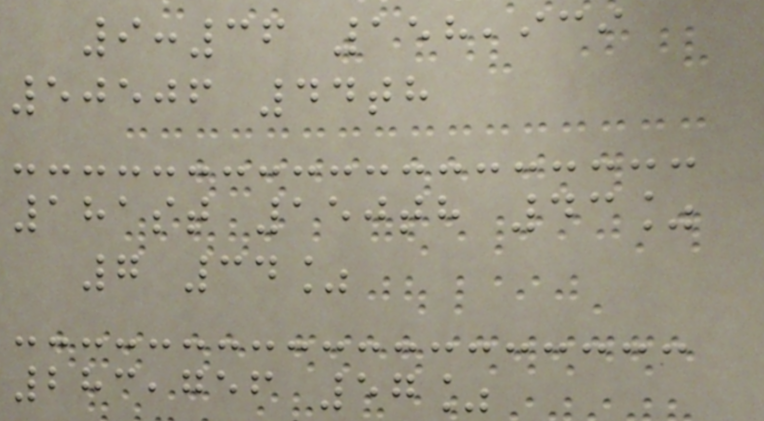9:36 158,939
50506 44th
181st 150th 43%
7 34%
283,756 57%
